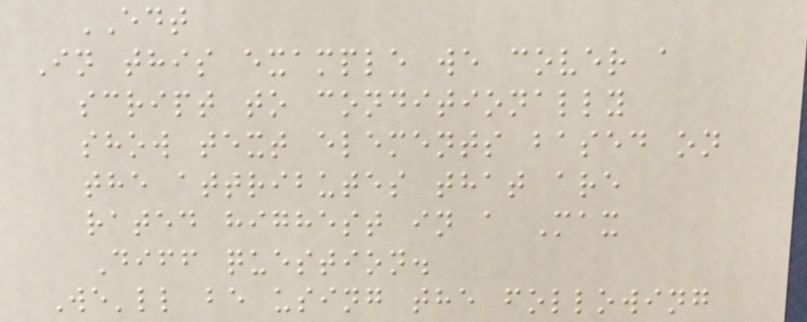EDT
In this example we cover a
script to conditionally
show text elements based on
the attributes that are
rated highest in a Max
Diff question.
We'll be using the following
